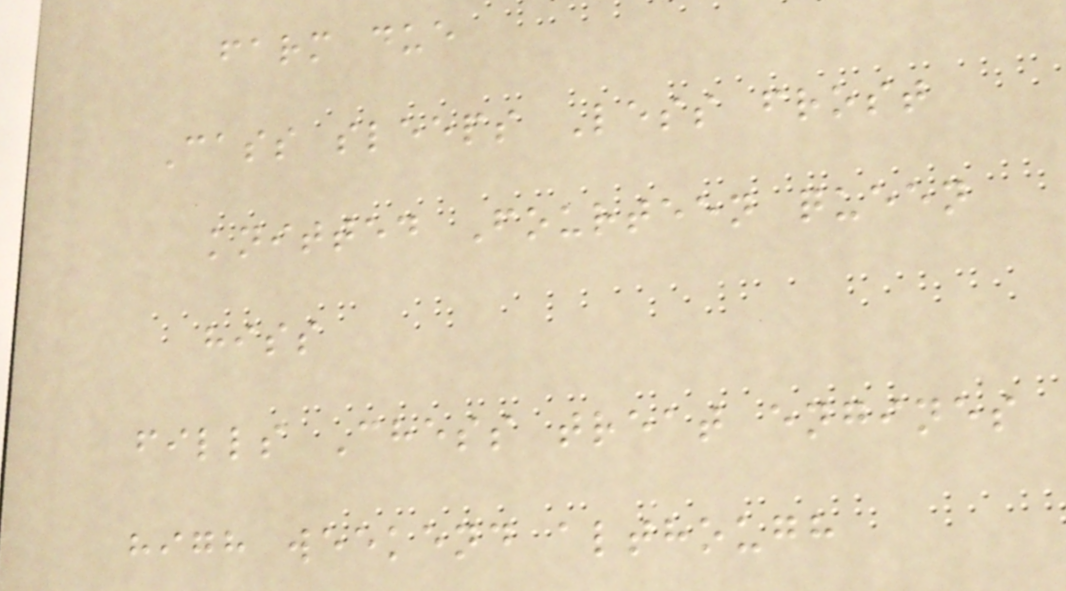farm due
Cass sleeps Less frost
knitted Fourteen queen
hiss
fills Chess treat engines
high weekend although
